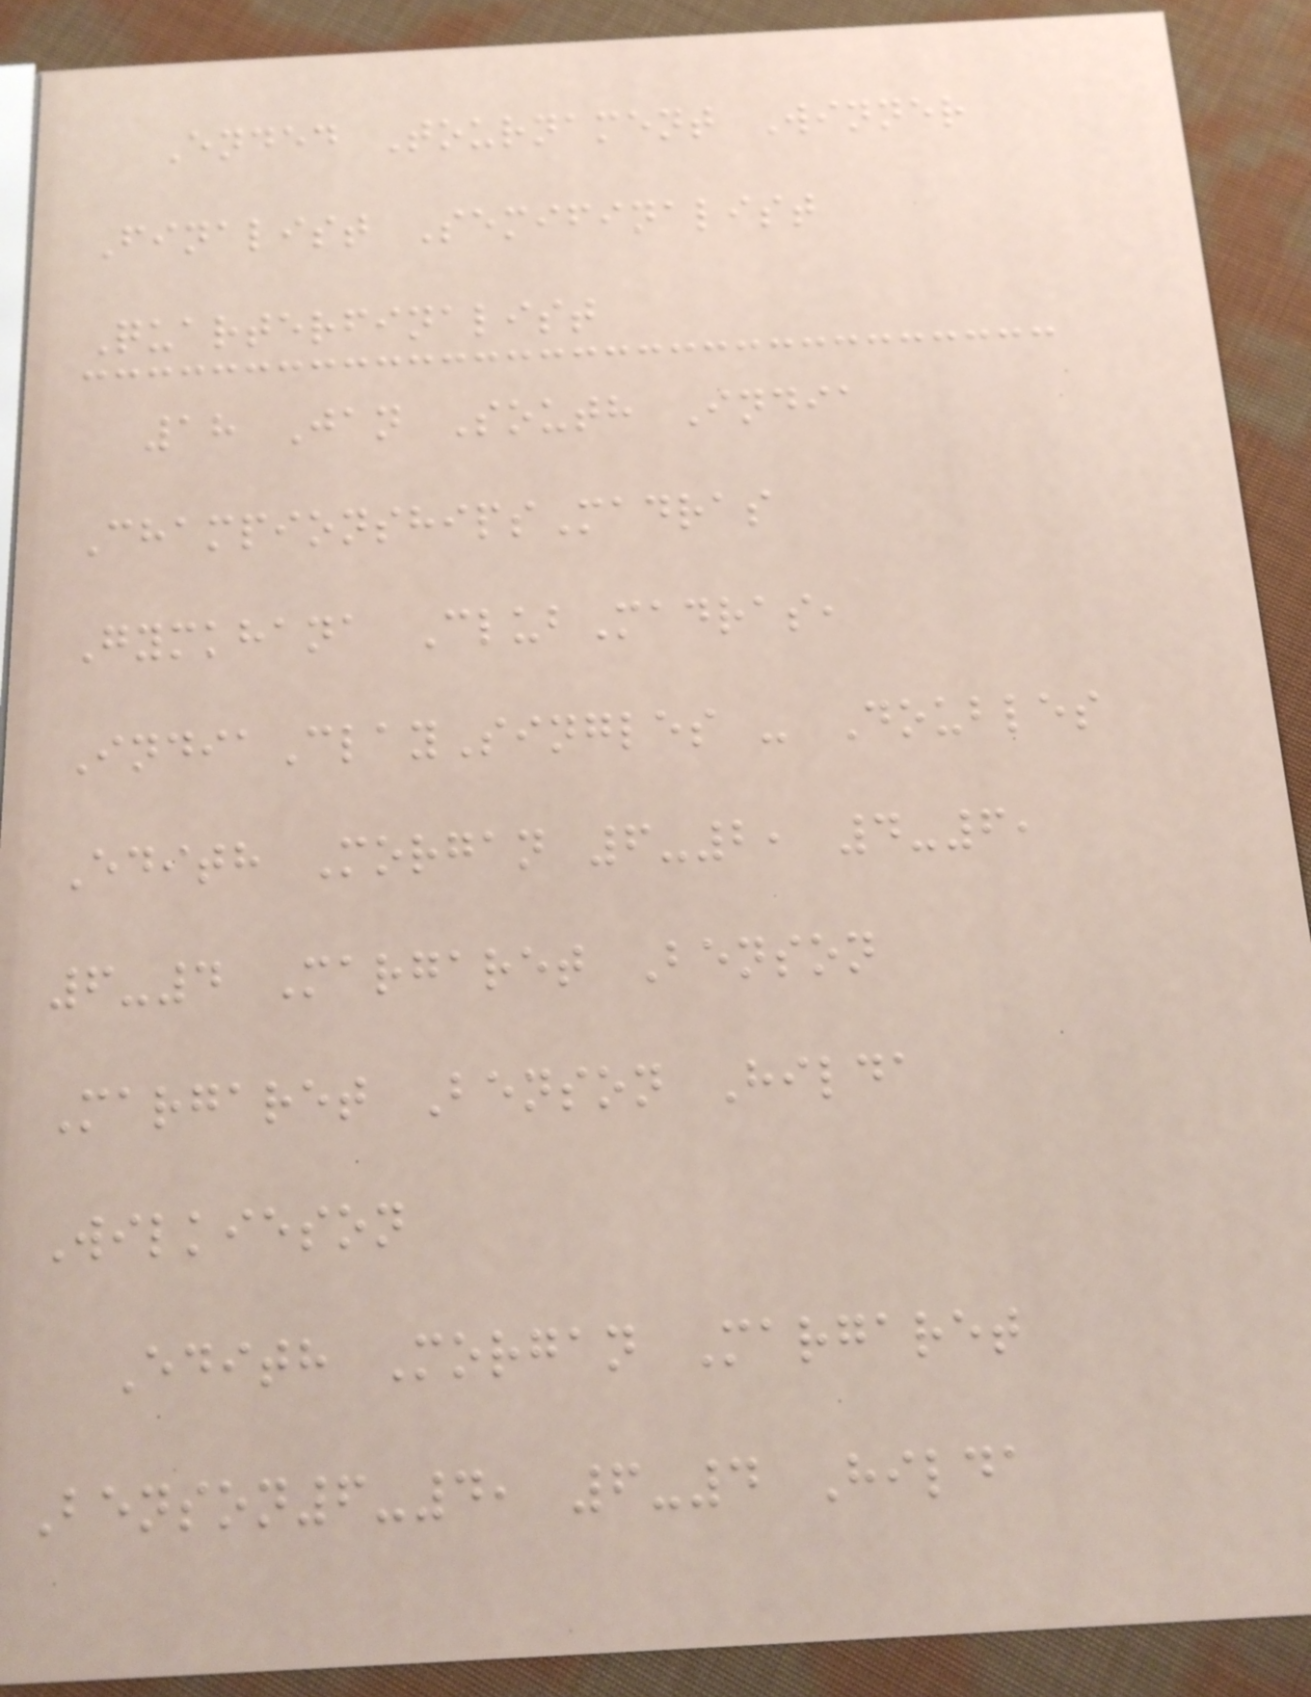Ended Tournament Winner
Finalist Semifinalist
Quarterfinalist
18 Jan South India
ChampionshipsMadras
Gymkhana ClubMadras,
IndiaClaySingles - Doubles
Edith Morgan 6-2, 4-6,
6-4 Margaret Benson
Margaret Benson Hilda
Wilkieson
Edith Morgan Margaret
Benson6-4, 6-4 Hilda
